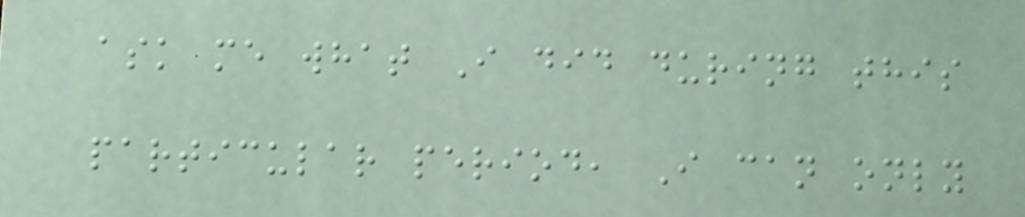ask me what I did during this
particular period, I can only
